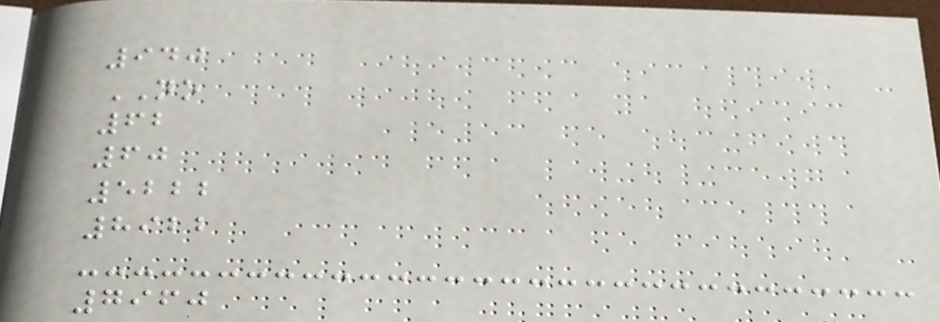940
NO
62
60
5222
8922
7960
